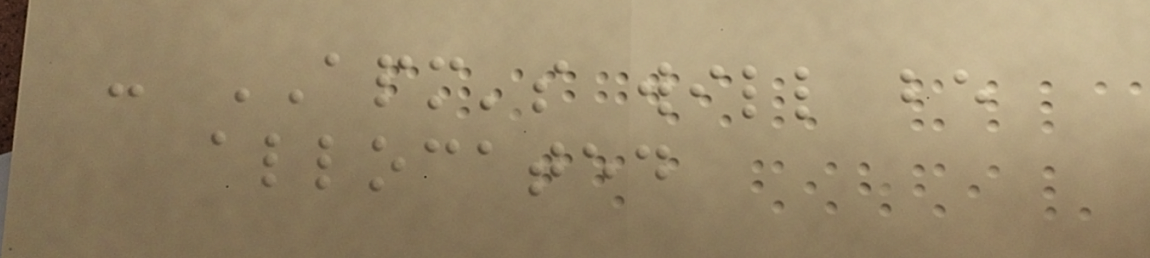- APM's will be
allocated
